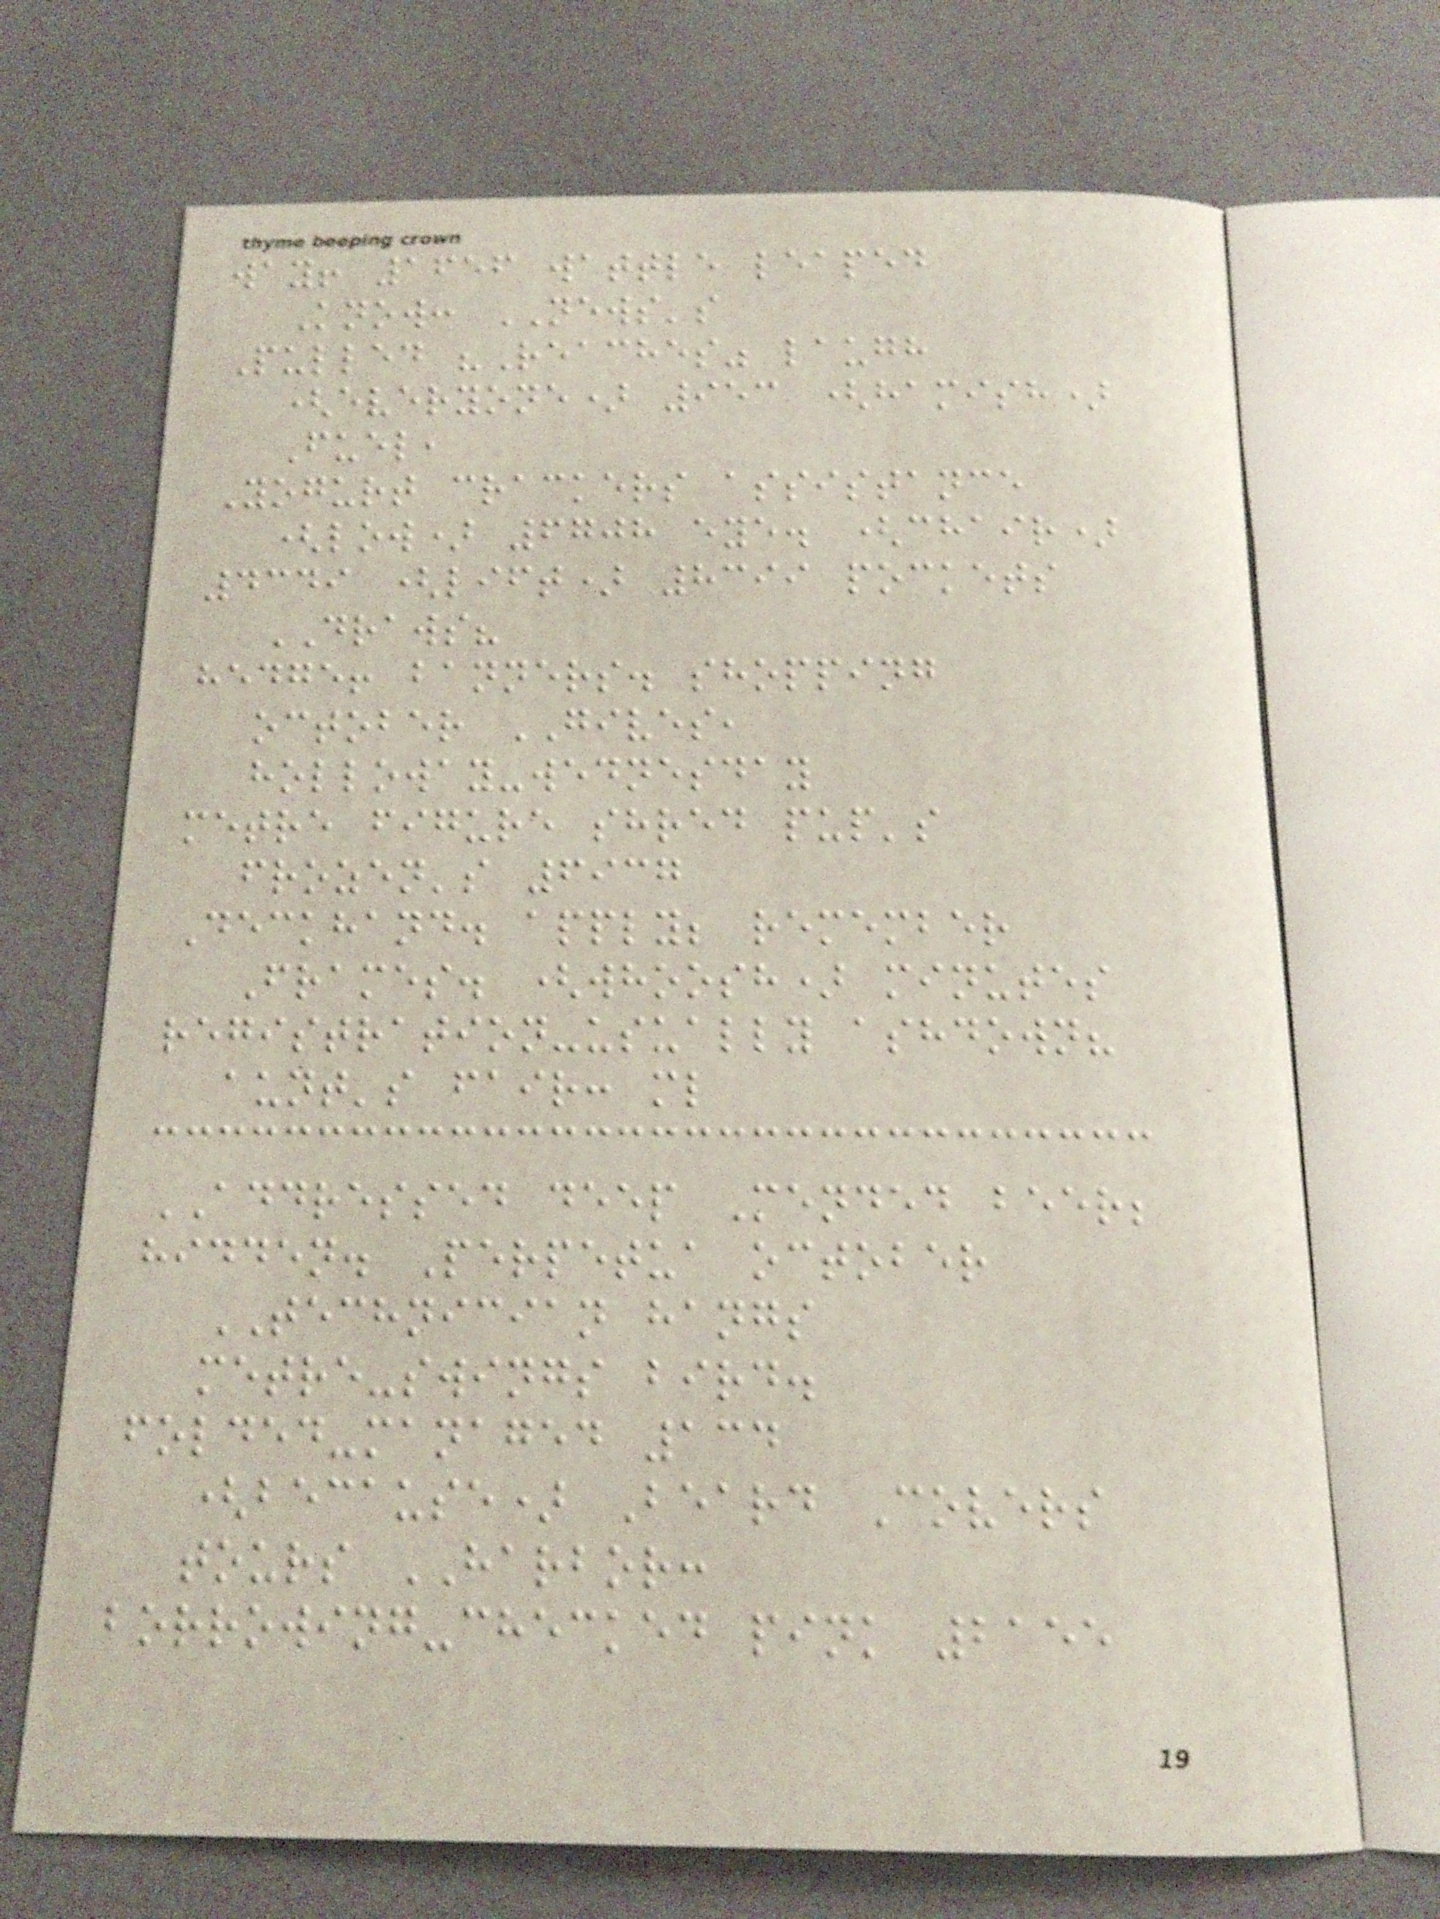way! 1656 wattle leaped
Know: NEWS's
Pulled "Reaches" laugh
(everyone) 953 (hamish)
Fuel,
Yogurt crackers assistance
(low) 6708 eye. (chair)
4349 (lift) 8399 pockets
DRAWS?
hedge! banners. shopping
october GIVES,
holloway-wednesday
metre figure shred pup's
frozen's 6937
Deckhand. apply; remember
Frames. (whoosh) minutes
registration-usually ashdown?
aunt's fair: ml
ADDRESSED deep Mended beer;
hidden. Perpetua october
TECHNICIAN hangs
metre-swings bird.
folded-managed 134
(because) Beard Covers
tours HARBOR:
borrowing-checked pink 2155
